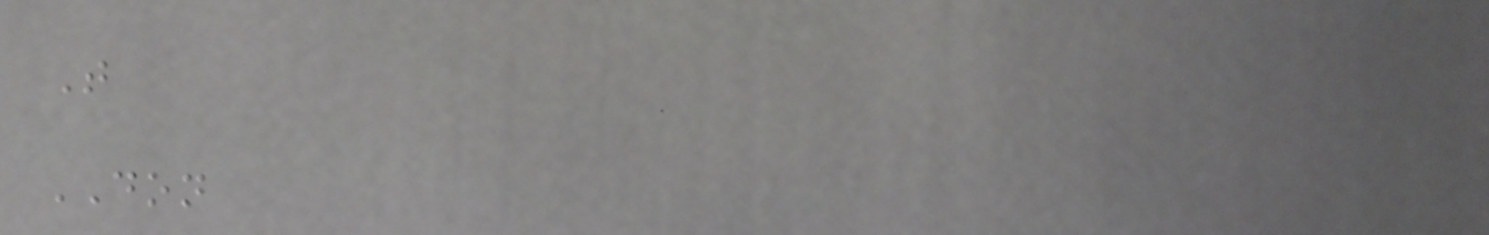T
DON
